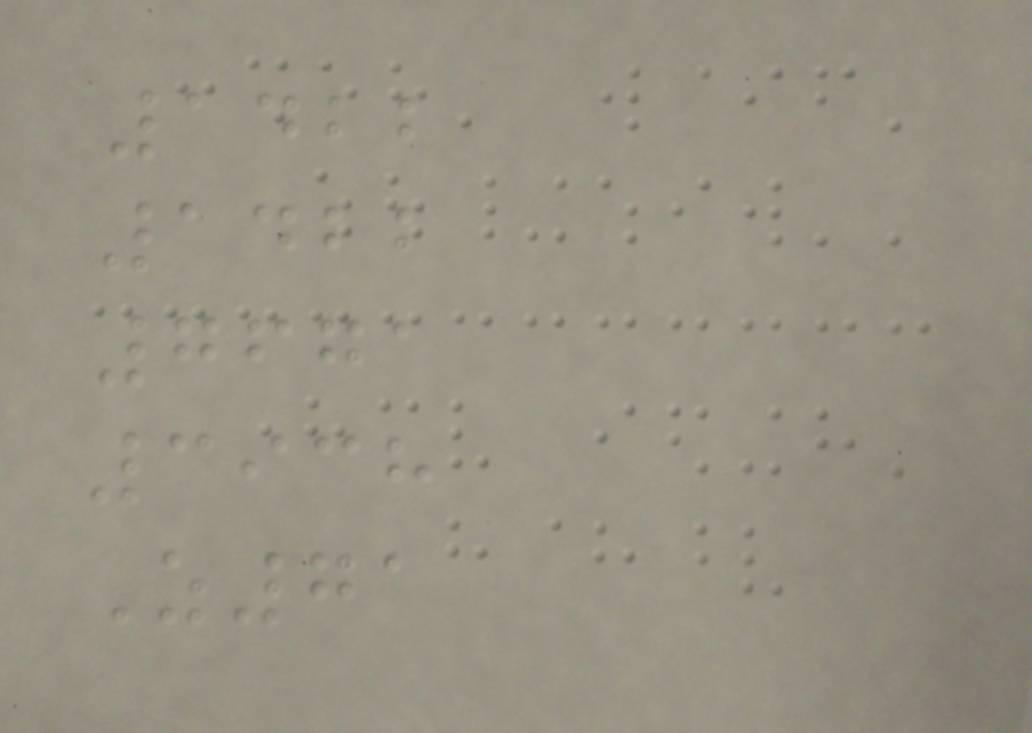1422
1422
7671
3938
Z71
